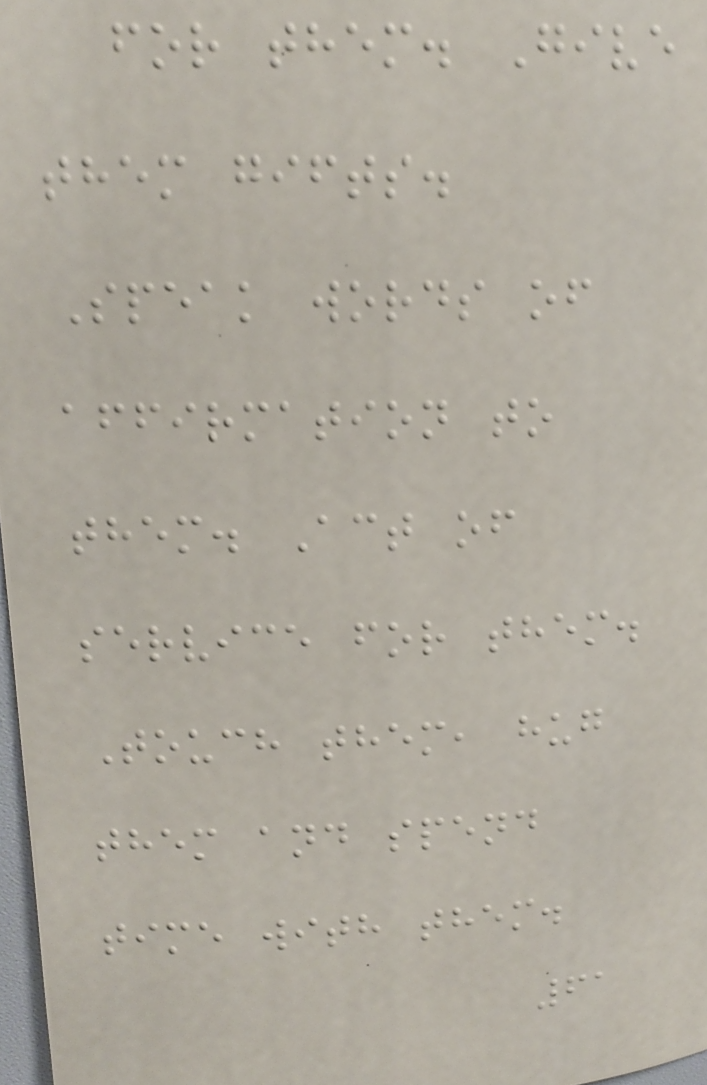for them. Give
them gifts.
Speak words of
affirmation to
them. Act of
service for them.
Touch them, hug
them and spend
time with them.
61
